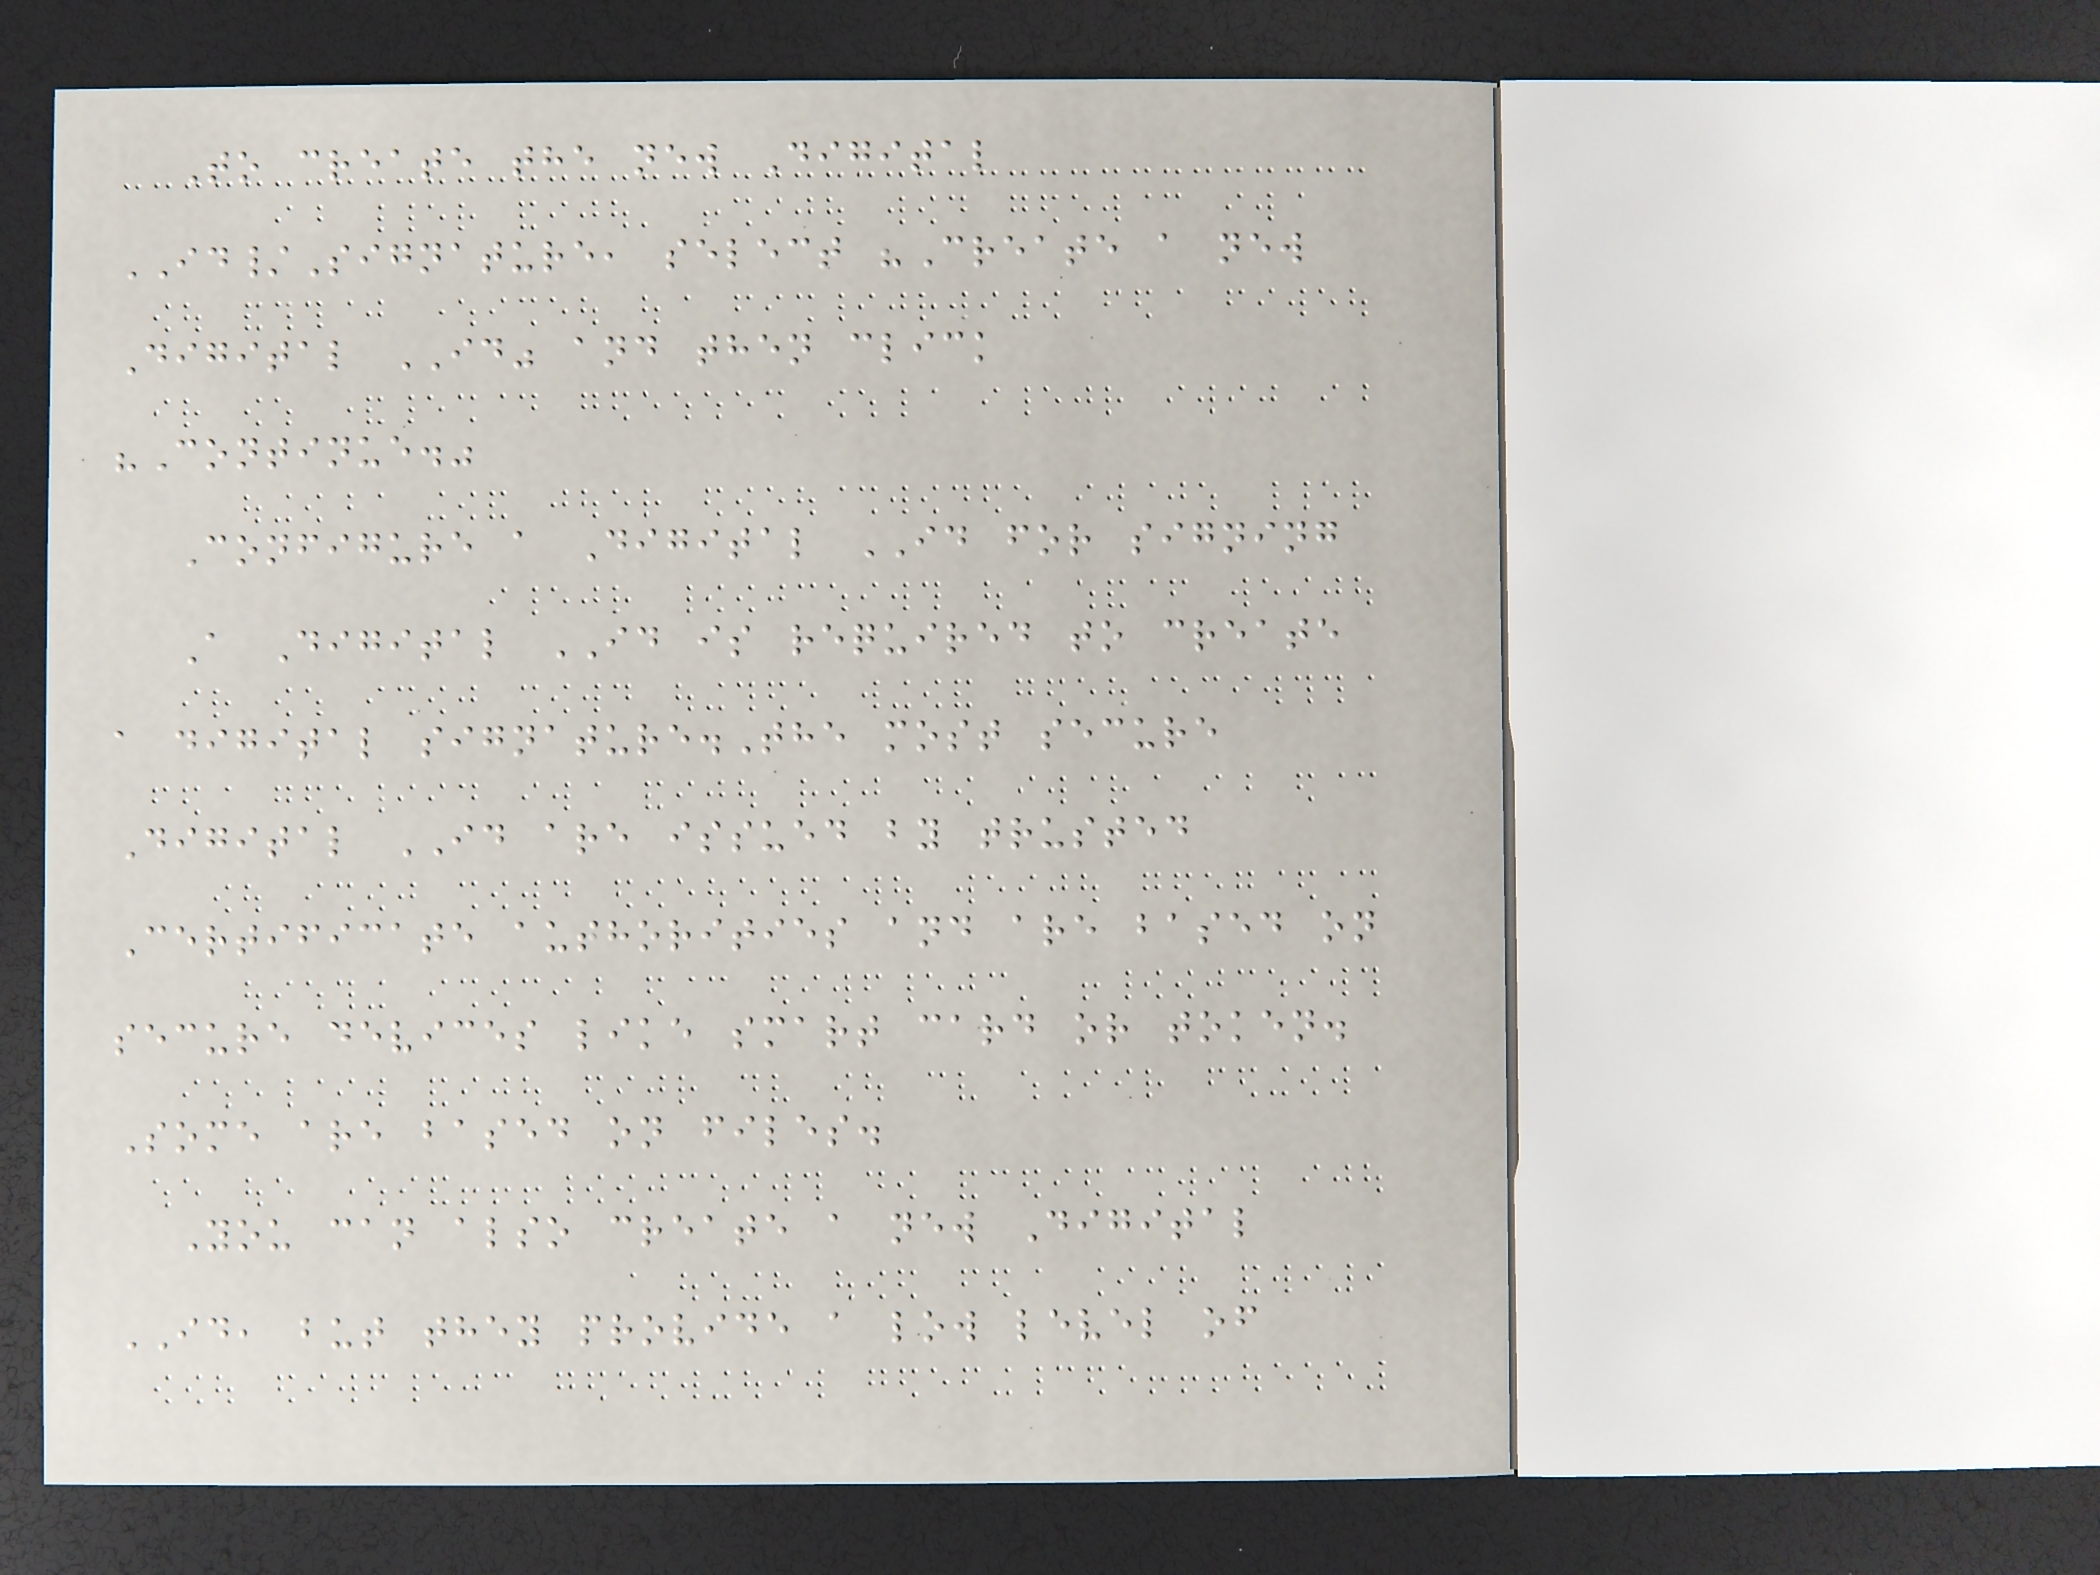To create the new Digital
ID/Signature, select "Create a new
Digital ID" and then click
"Continue."
Configure a Digital ID for signing
A Digital ID is required to create
a digital signature.The most secure
Digital ID are issued by trusted
Certificate authorities and are based on
secure devices like smart card or token.
Some are based on files.
You can also create a new Digital
ID, but they provide a low level of
